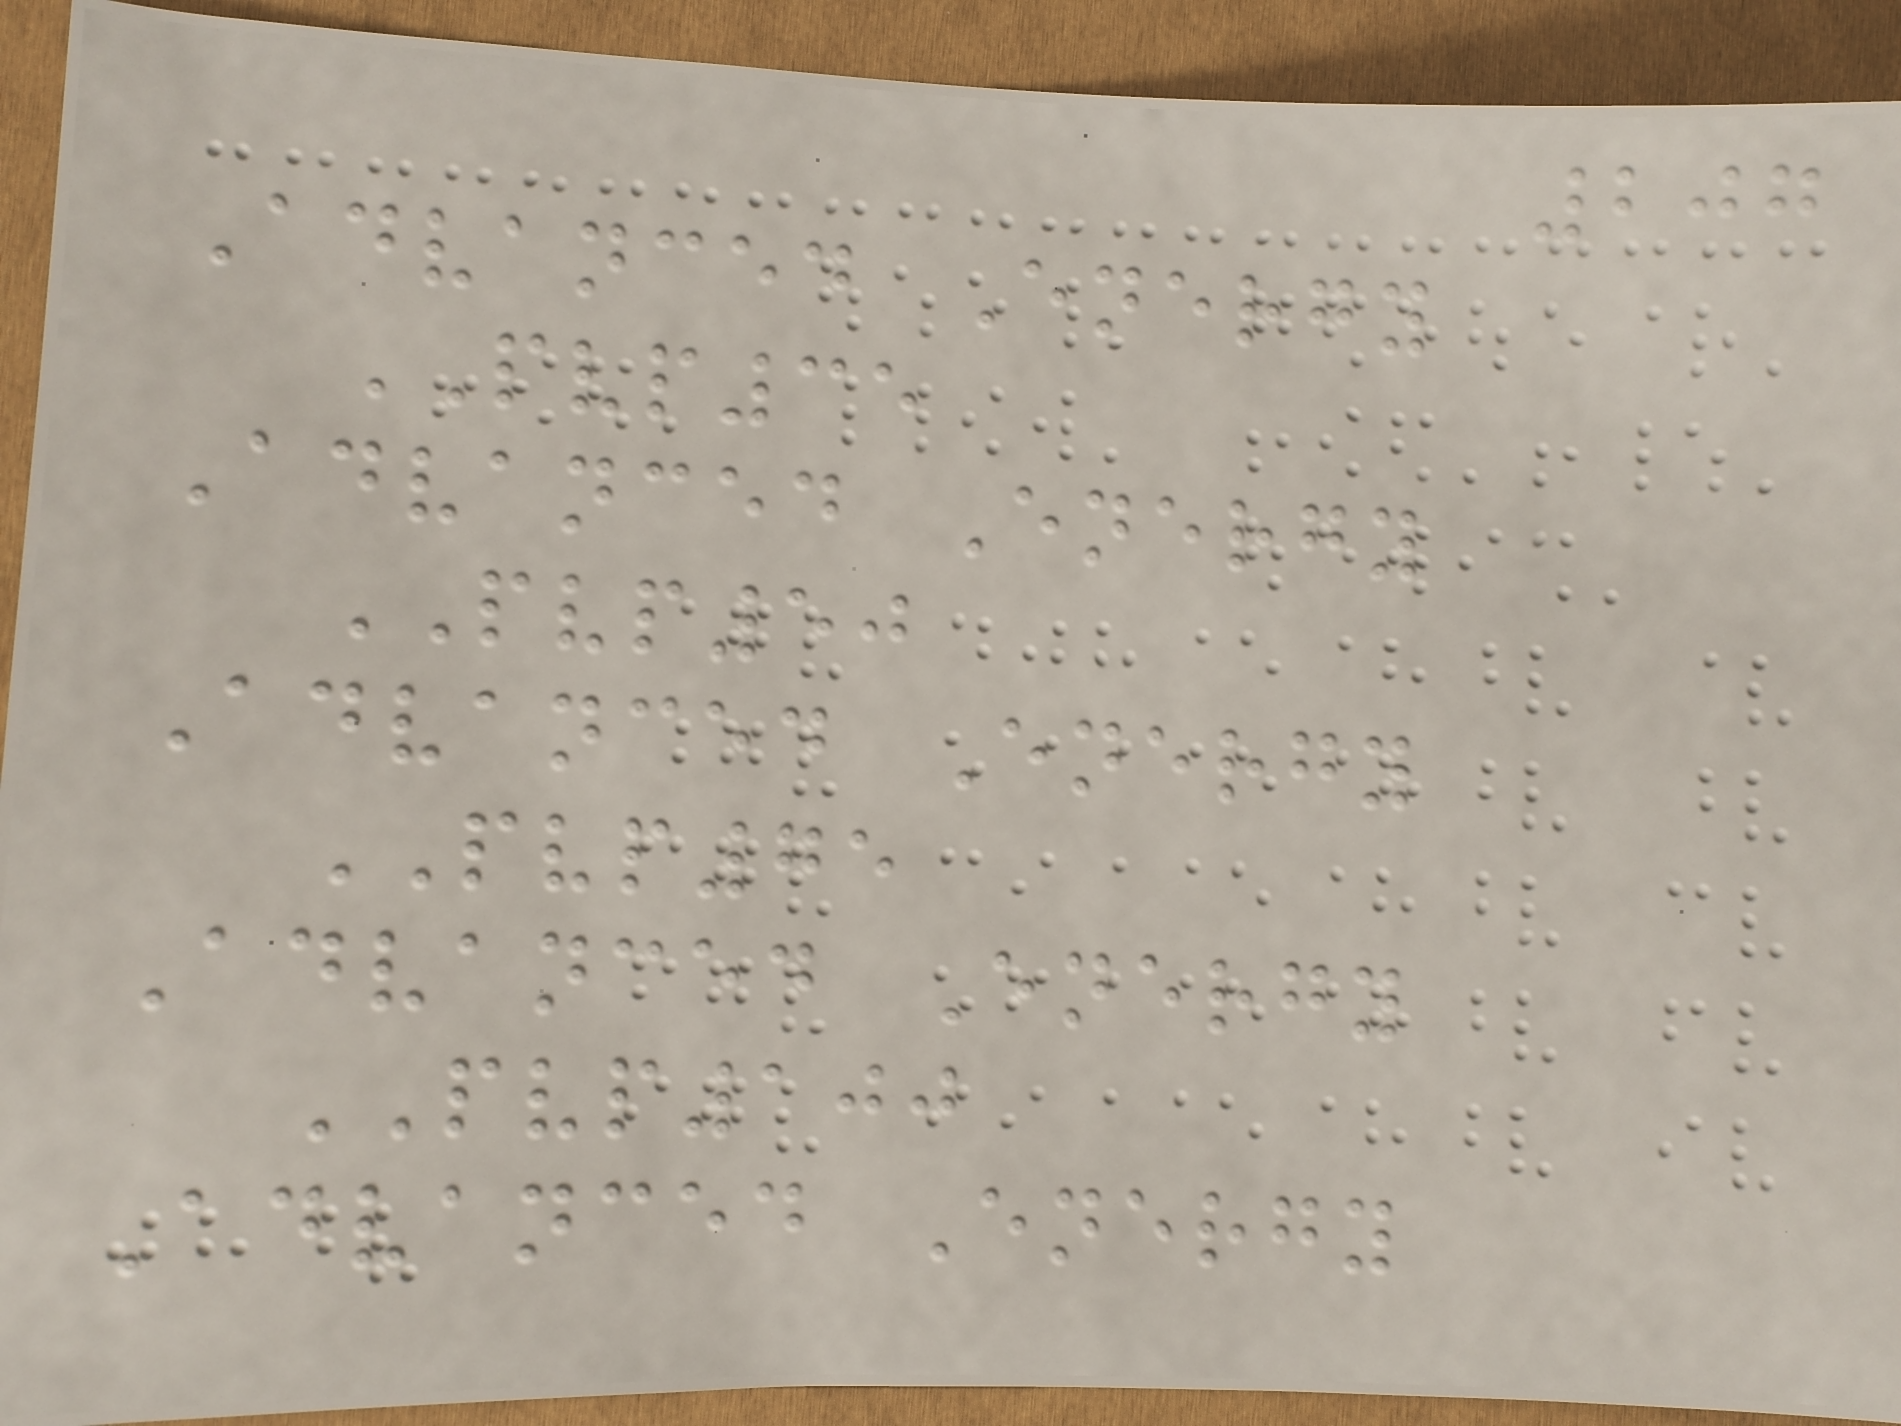207
Advanced Energy
PVP35
Advanced Energy
PVP50
Advanced Energy
PVP75
Advanced Energy
PVP100
Advanced Energy
